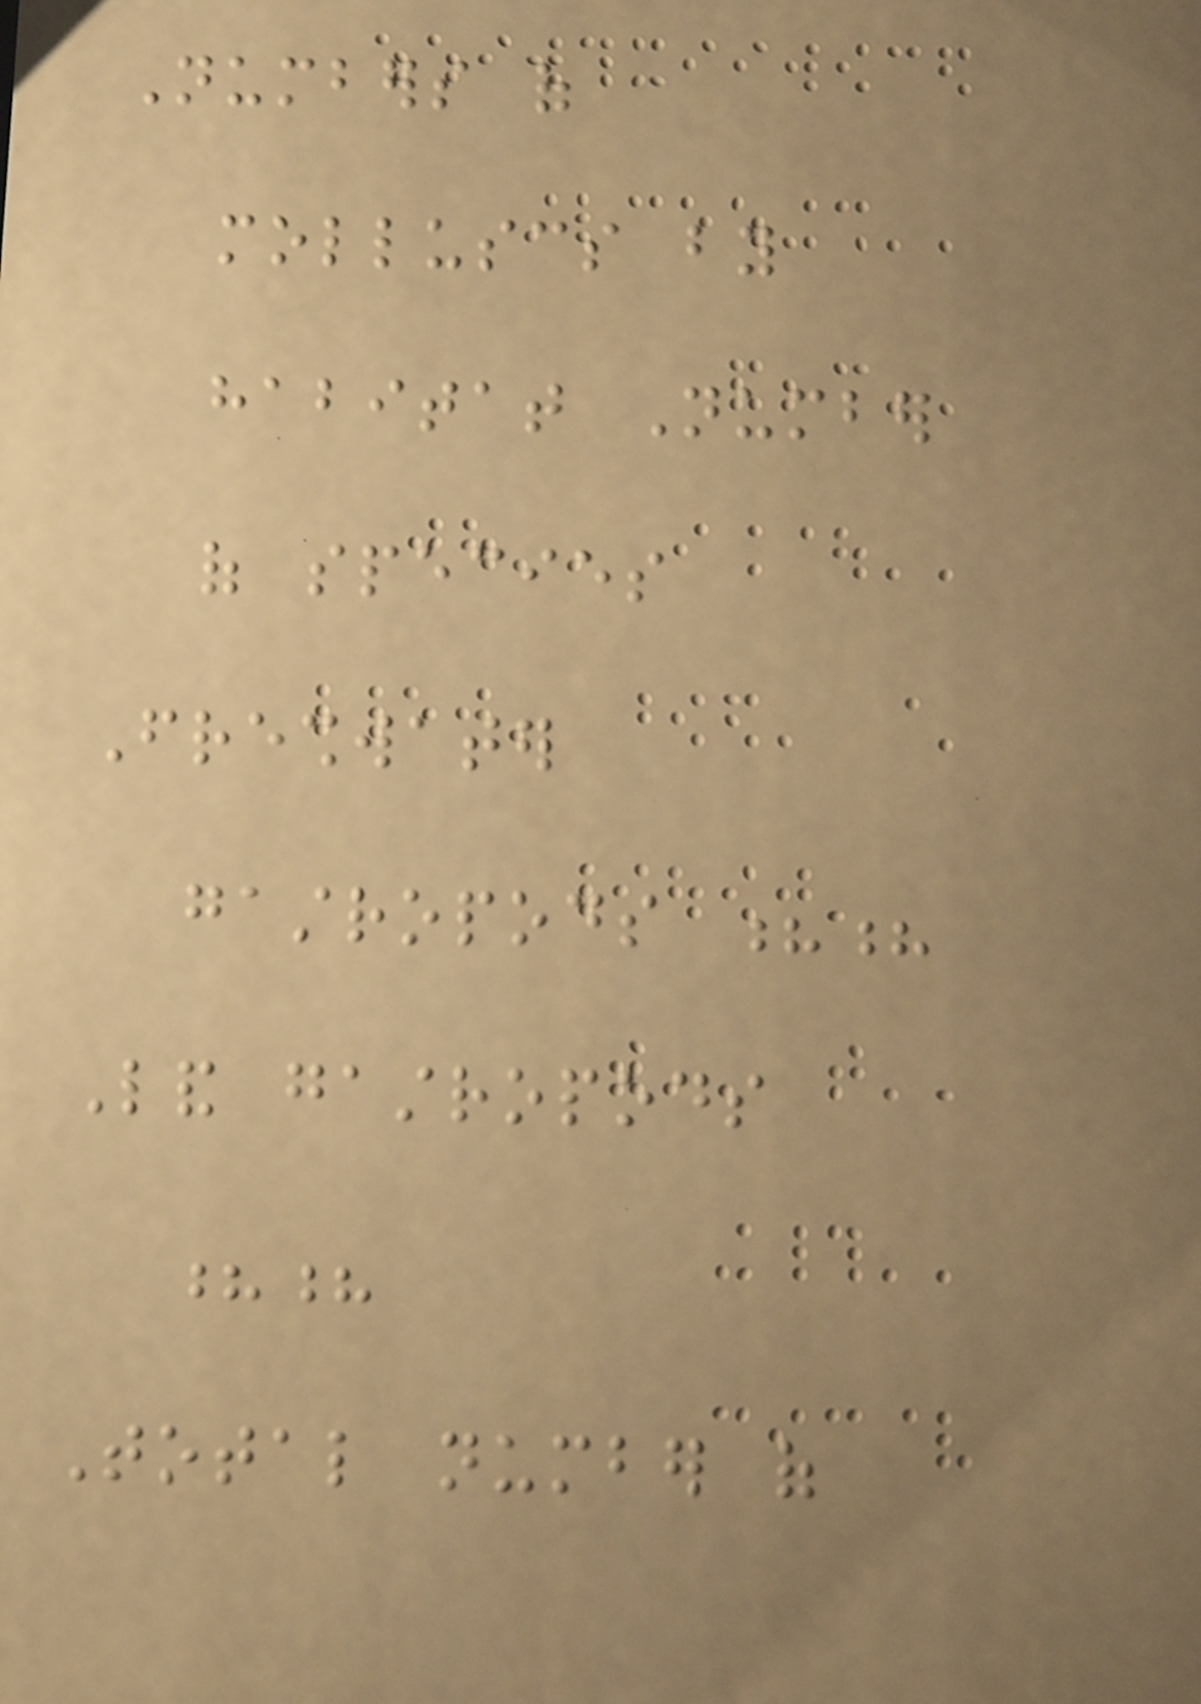Numbers of
molluscs by
habitat Number
of species
Freshwater
gastropods ??
Land gastropods
??
Total number of
